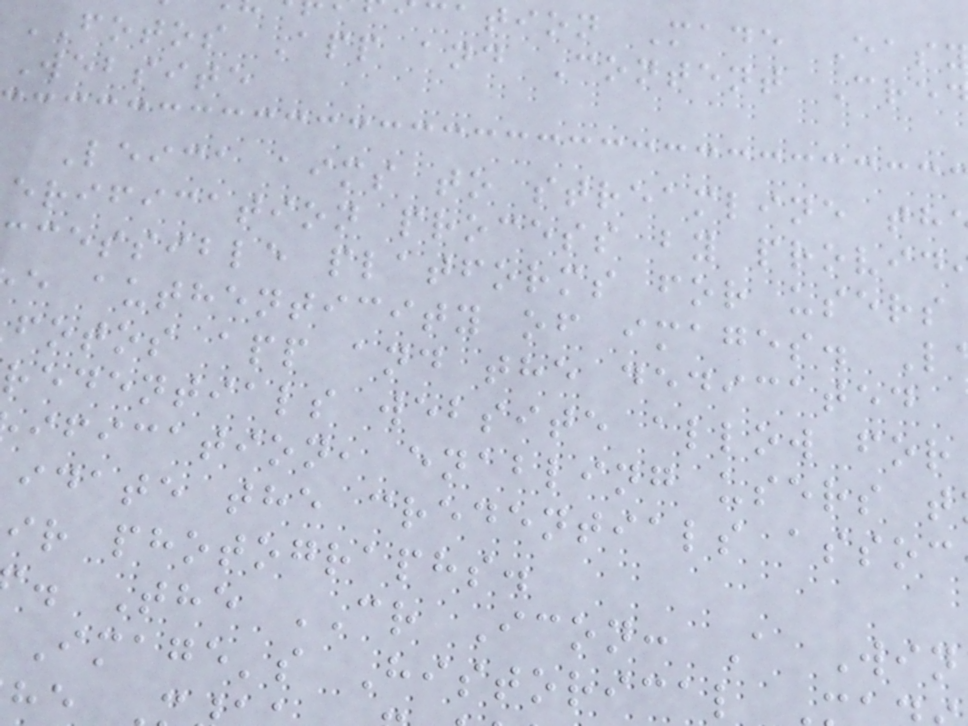ation Made Easy
FOTOS App and Content Cre
Website
Leica aims to streamline th
erification process by provid
cessible platforms for users
e authenticity of images. L
fotos app and the dedicated
redentials website allow for
ification, enabling users t
idate the credentials assoc
ir photographs.
. The CR Icon: A Win
Image's Historical
